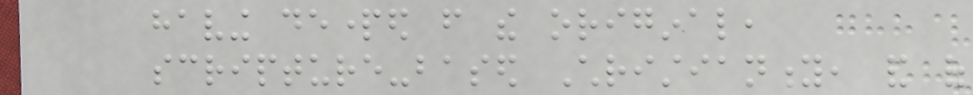having departed from the original,
scripture-based Christianity, and of
